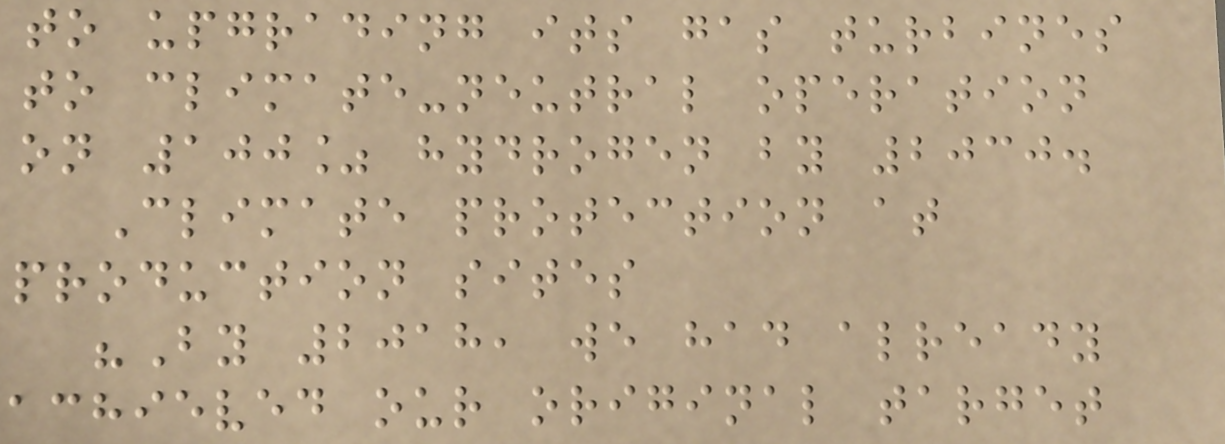to upgrading its gas turbines
to climate-neutral operation
on 100% hydrogen by 2030.
Climate protection at
production sites
"By 2018, we had already
achieved our original target
